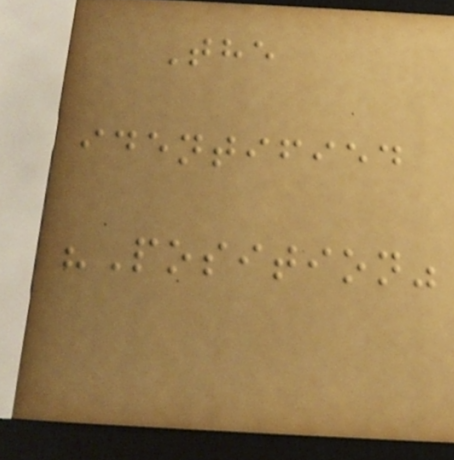The
identified
"Position"
